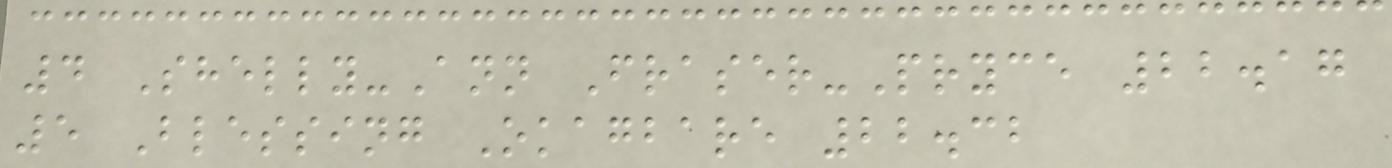4 Shelly-Ann Fraser-Pryce 22.17
5 Blessing Okagbare 22.32
